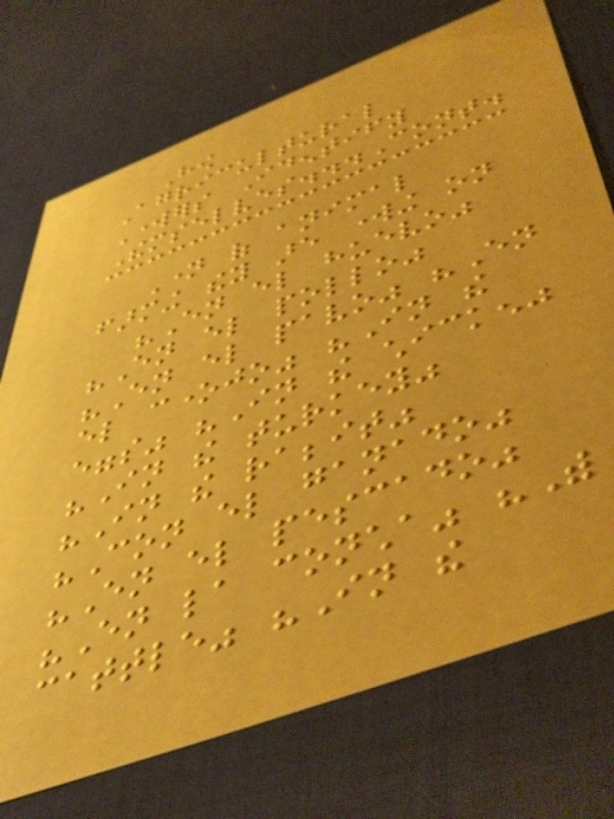How
Agricultural
Workers Identify
Themselves...Cont.
Name of animal
farming they are working on
"En el huevo"
"En el pollo"
"En el pavo" "En
el conejo" "In the
eggs" "In the chicken"
"In the turkey"
"In the rabbit"
"Con el ganado"
"En el pescado"
"En la concha" "With
cattle" "In the
